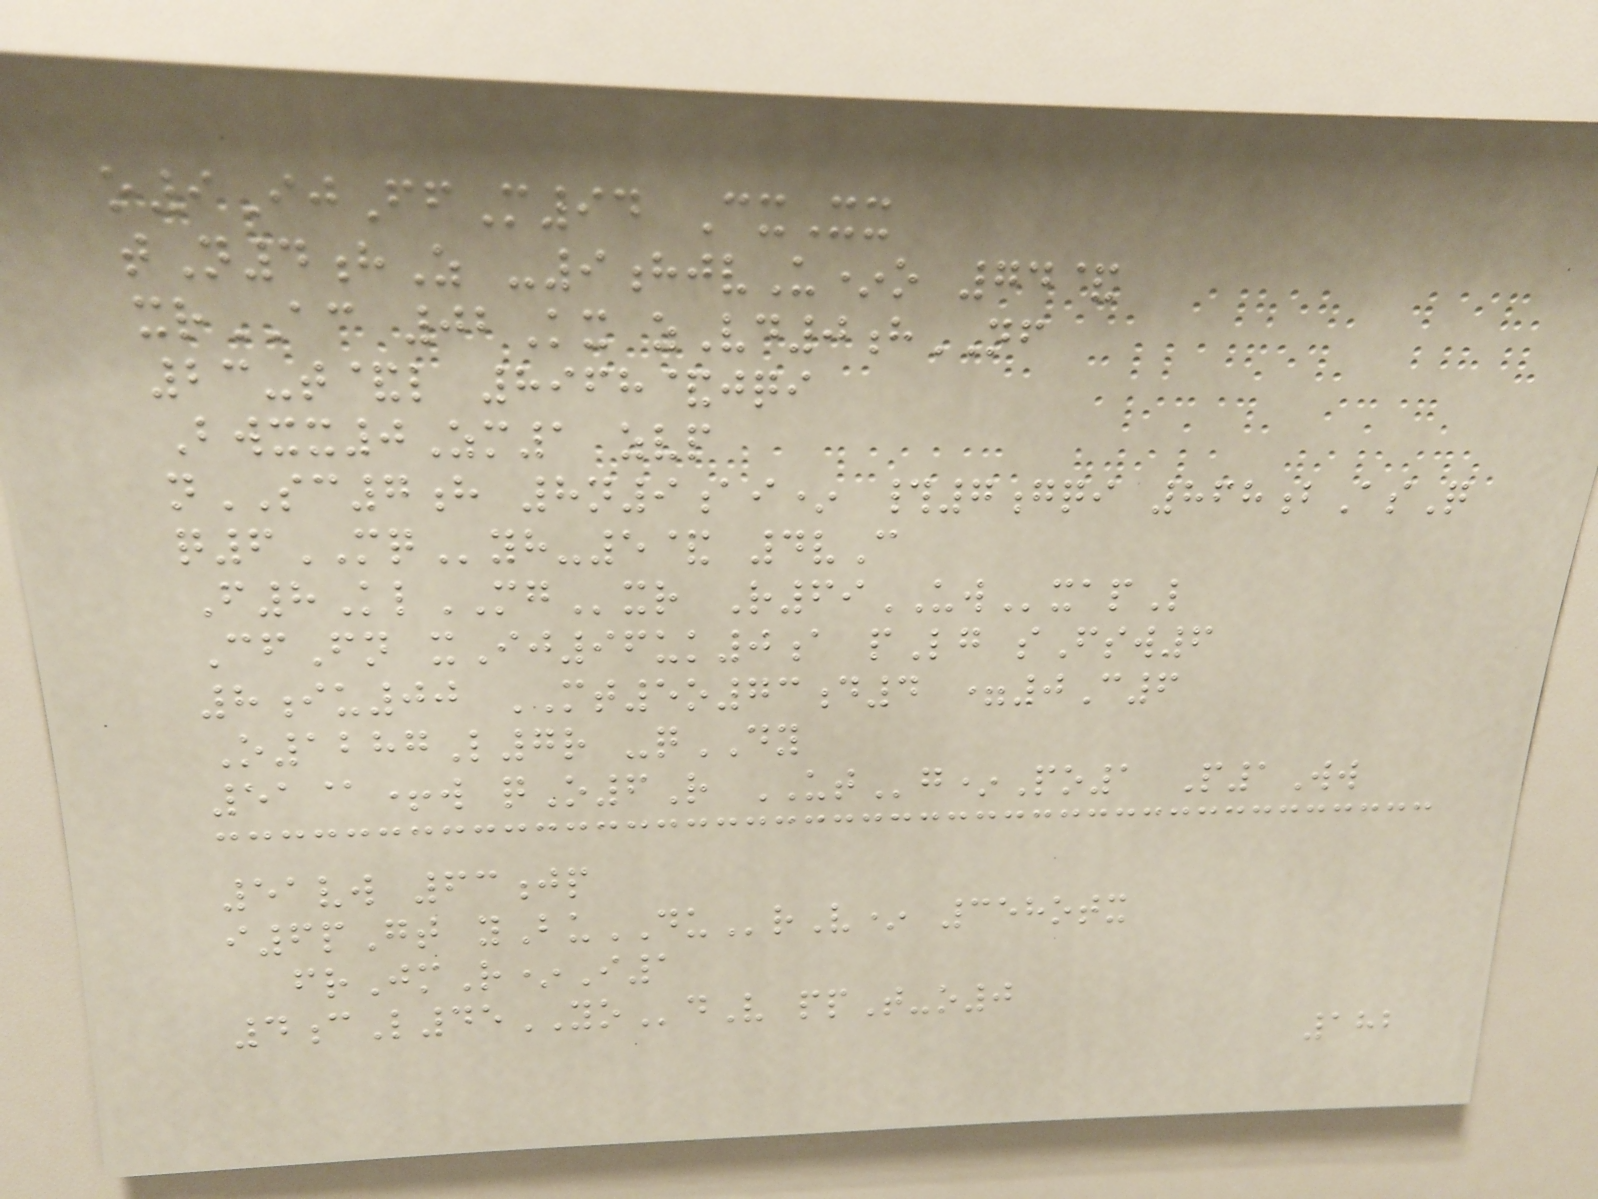o9IjFfM94 CxXx
tN4hZ -9hjvU*o 74&
xrAC 02Kx zVd0hNF
23-t&l 8968&jqi
Bwxx0Zm1 zvp
nSC7h 8n9ai* #7gqi 868bAsQ
q6MQyh-5& 4vC
F8KlMGxr R69UWxapL
CfFn xIj96uk0a pLg sFsw6
8iu00 MT5o73d4 =0C6
O1287L7r -qDY
51@+w qO6R UTg*Po1 P1Ww
51vw 63jp
i6pGt yBuDUrV* 358otx
frJmR*I1
4cL45YOdV ppT-o0
182
